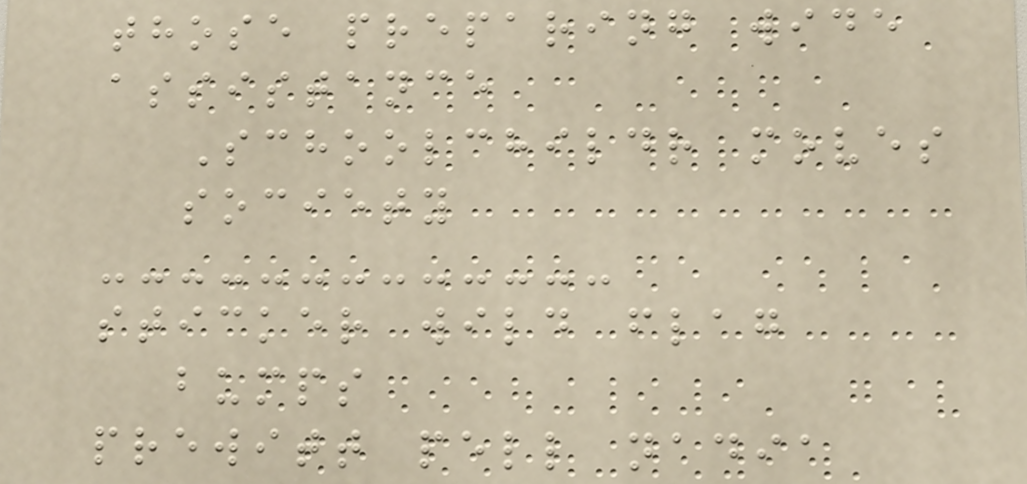those preparing wide
assistance
Schoolchildr moves
society
sticker wild flag
bumps
prewitt pell nadia
